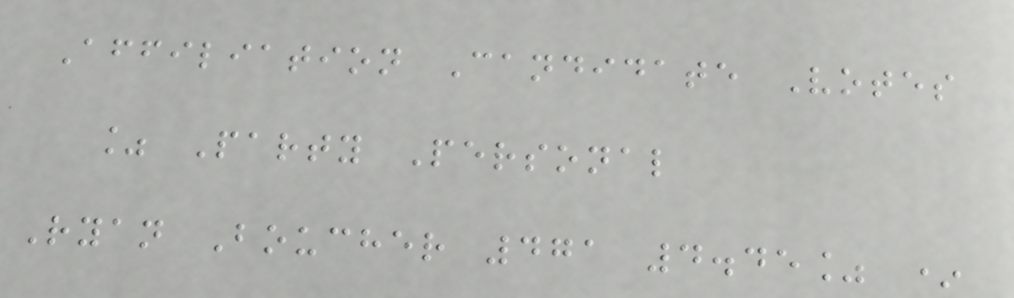Affiliation Candidate Votes
% Party Personal
Ryan Boucher 471 4.45% *
